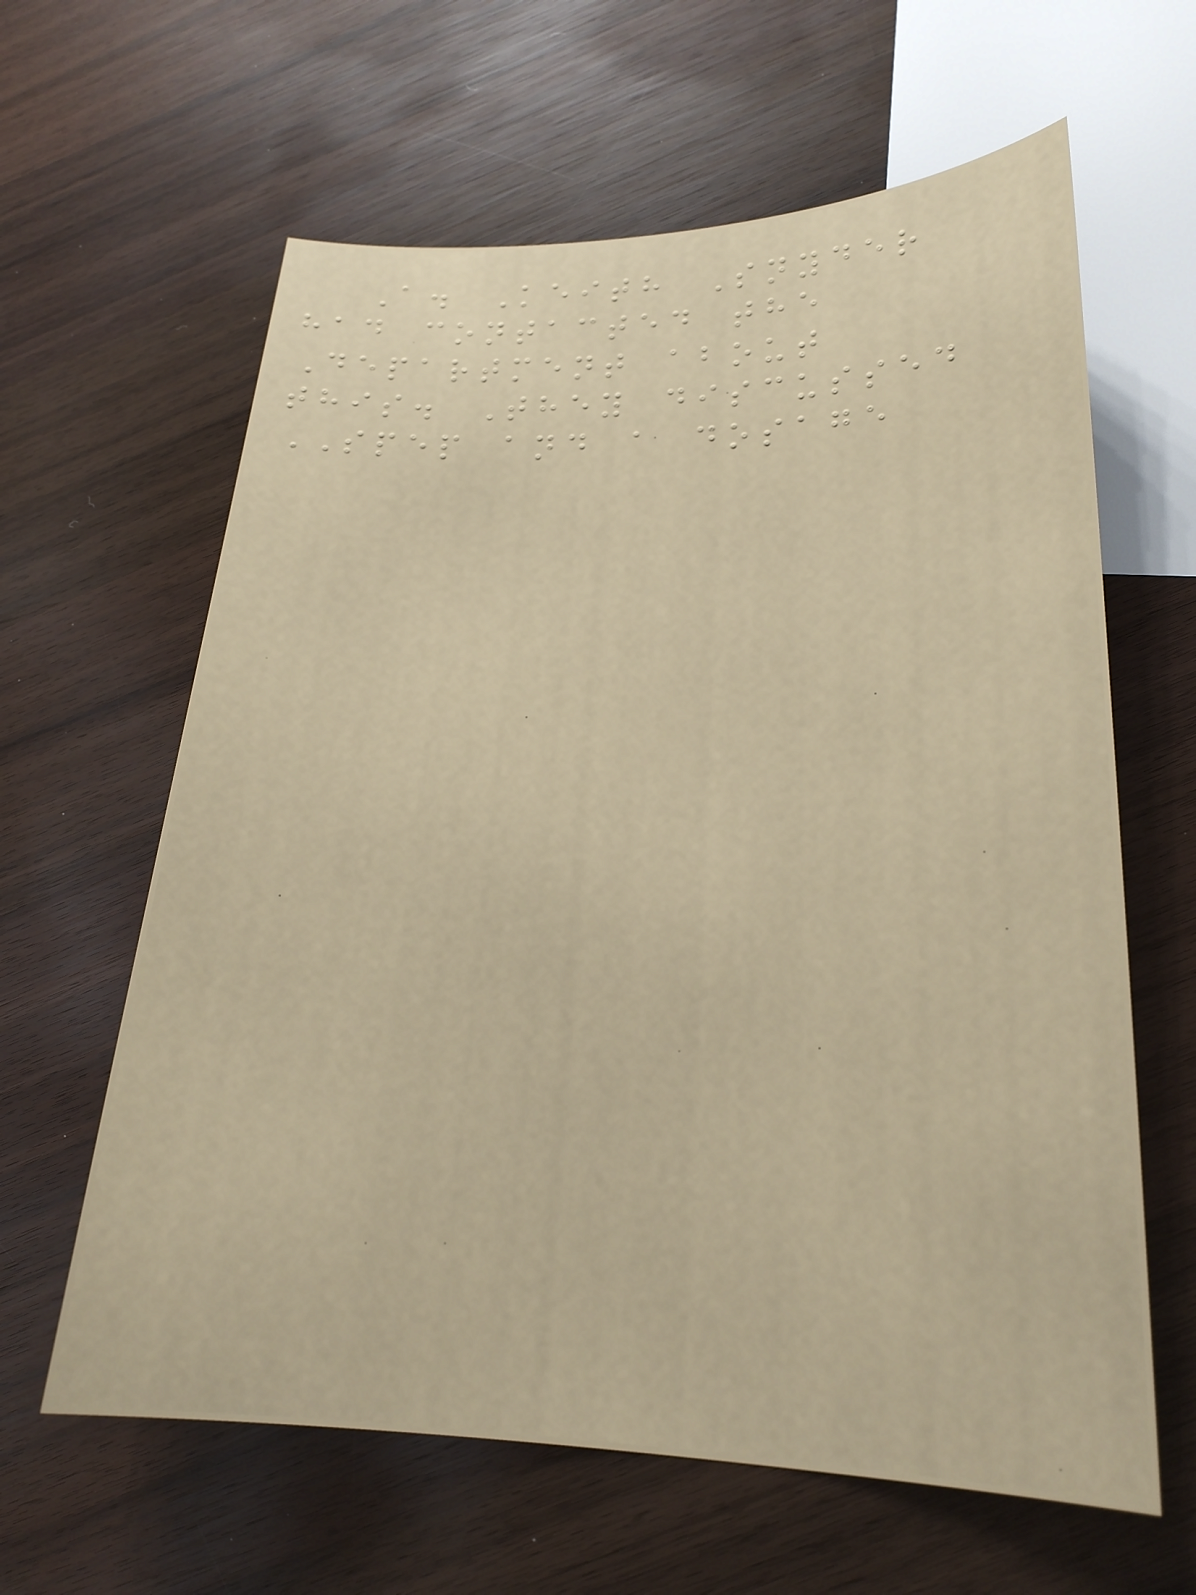A. Keith Snyder
had contacted the
Department about
this. They discussed
SPEP and a dosage
